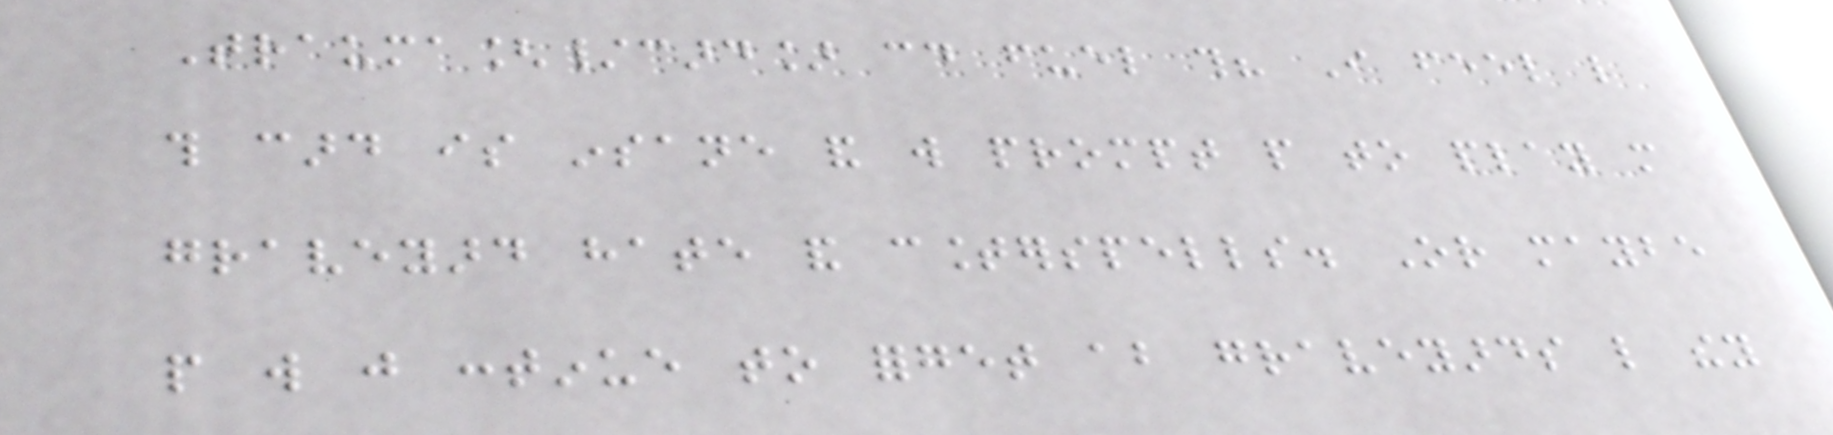Trauma[/card] could fuel this? I feel like
this card is insane and will prompt people to play more
graveyard hate and counterspells. Or maybe
people will just continue to forget about graveyards like they
